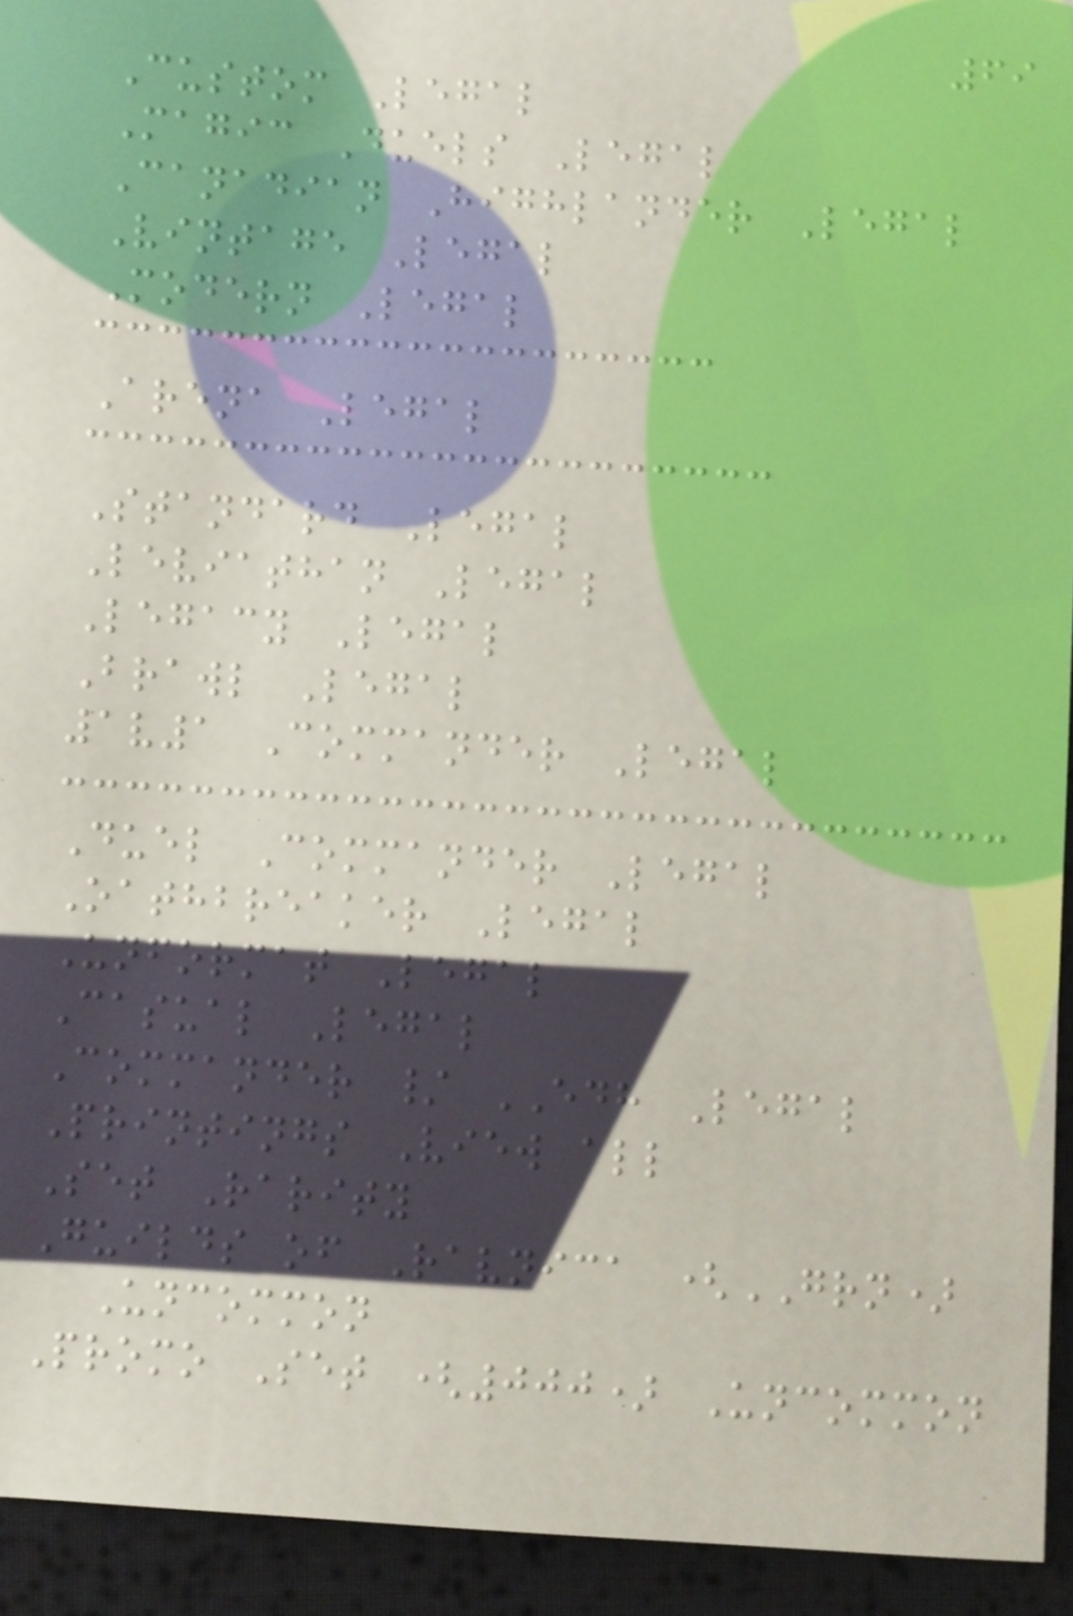69
Custom Legal
Magic Duels Legal
Canadian Highlander Legal
Vintage Legal
Modern Legal
Arena Legal
Standard Legal
Leviathan Legal
Legacy Legal
Brawl Legal
1v1 Commander Legal
Duel Commander Legal
Oathbreaker Legal
Unformat Legal
Casual Legal
Commander / EDH Legal
Printings View all
Set Rarity
Guilds of Ravnica (GRN)
Uncommon
Promo Set (000) Uncommon
